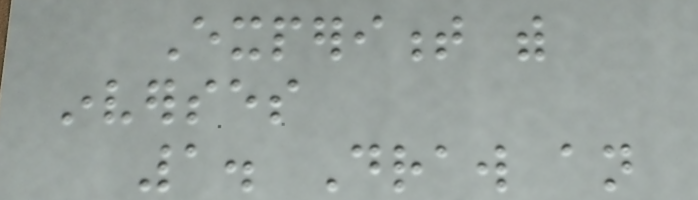Experiment with
inverses
1. Draw an
